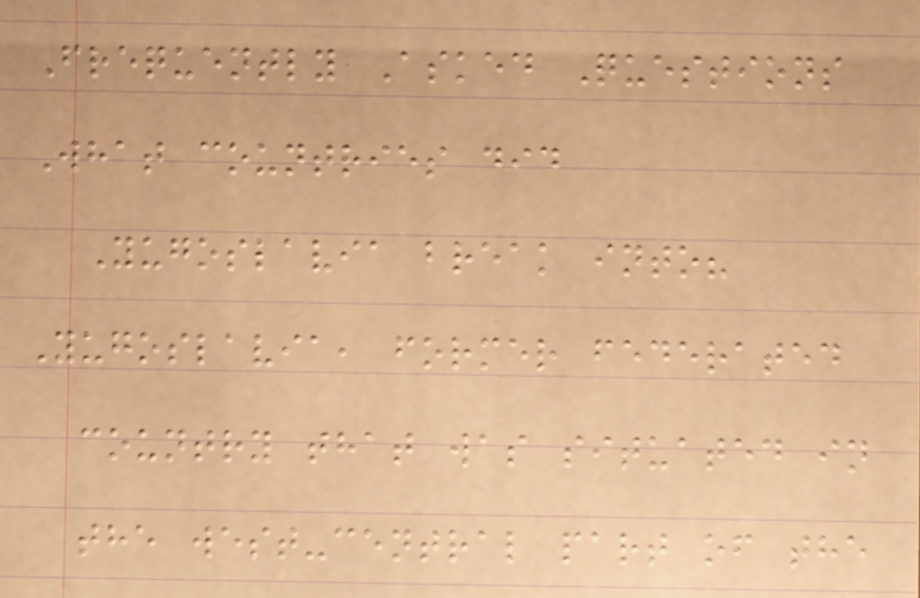Frequently Asked Questions
What countries did
Yugoslavia break into?
Yugoslavia, former federated
country that was situated in
the west-central part of the
